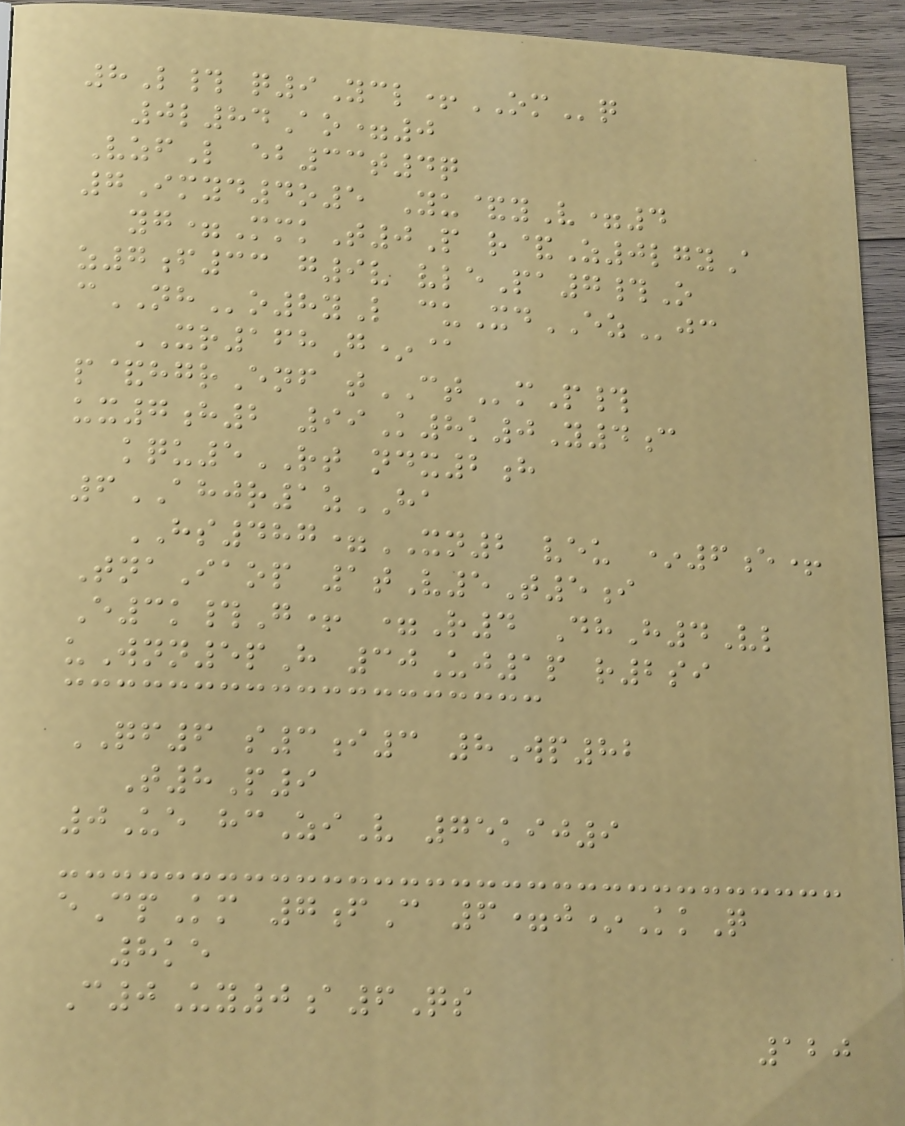8L# q9Ycl+OMq
0l84Ao=0
VzfL eb33t4q
7Imyd4o5 Yu&yV=4
yg=MmkT0P r&Z0lgyA
z7f33 g9v vlePa7#O
cNHo8yL cuXdEZjc
XR168G*@
p&hgrEnf tCTmP#
ux7h2 99K8k0Y4c
kqu5RT ndx2h
6AHJR1zHA
HS487=XN2 veu *6e+
TnaIaop 1tV5T5i
E3k#G+ =R4 DhH4Vl
uWnn5pH 30Uj1p r2si
QF6 s3i3 8Wp82
T8P9
0Ue hcZiV 75kij9
eCpKm 7fC 6=j*KkQ
8ke
C0Uy0a6Qs
120
